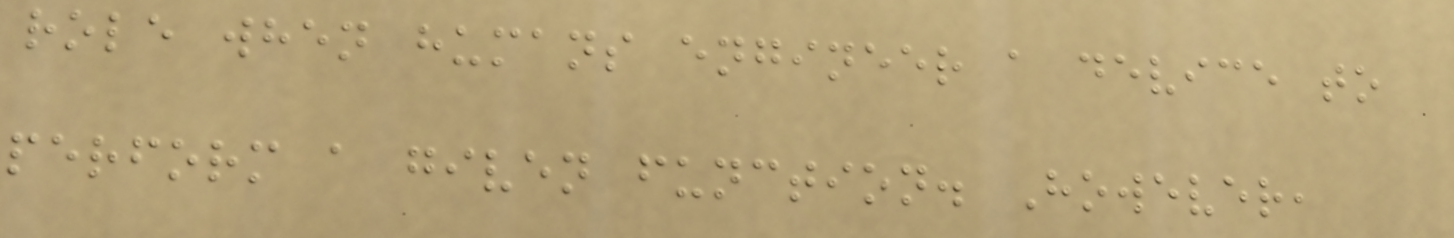role when humans engineer a device to
perform a given function. However,
